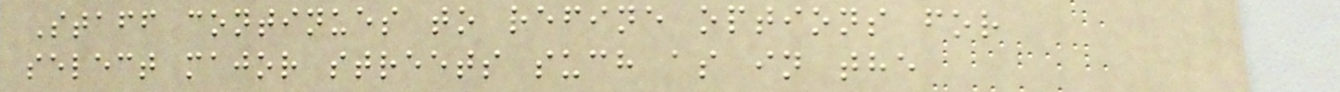Staff continues to refine options for
select major streets such as in the
